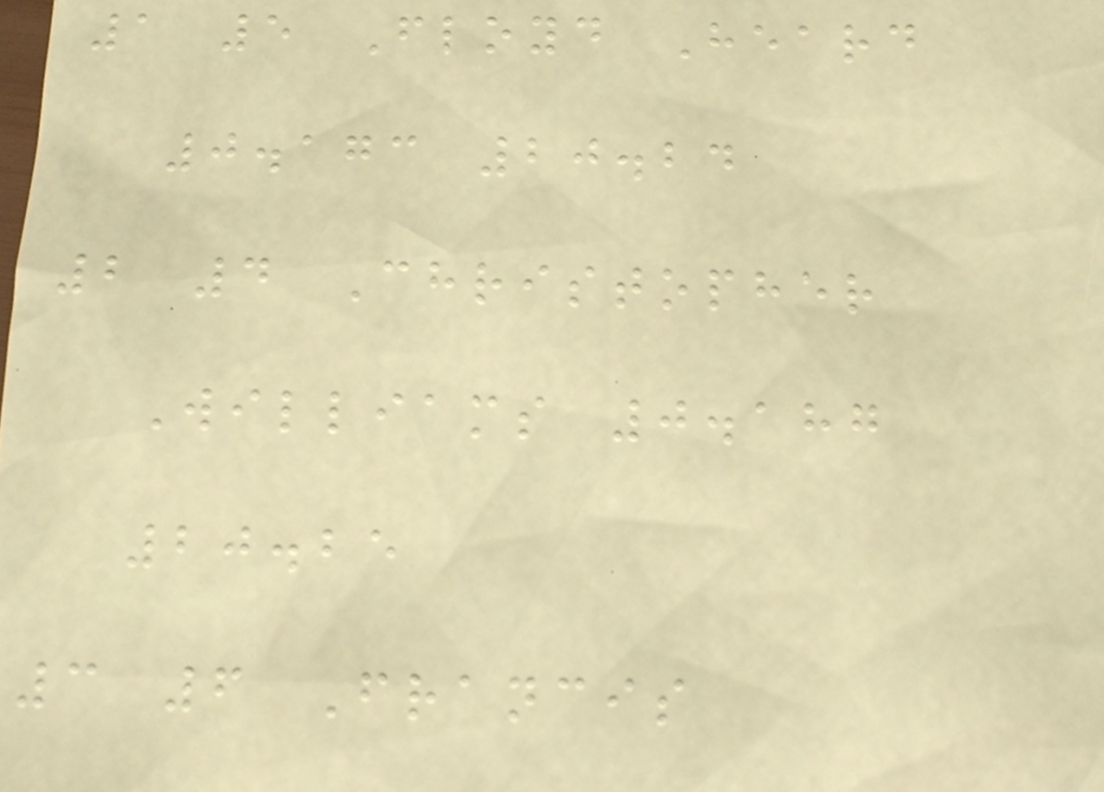1 5 Floyd Heard
0.173 20.24
2 4 Christopher
Williams 0.187
20.25
3 6 Francis
